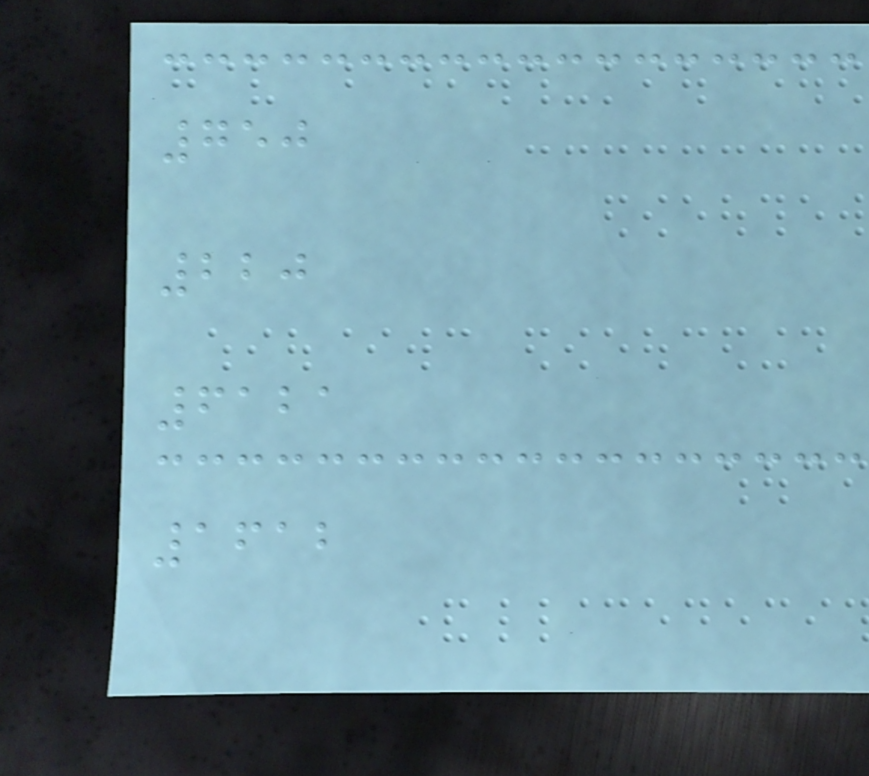750
220
6121
1612
